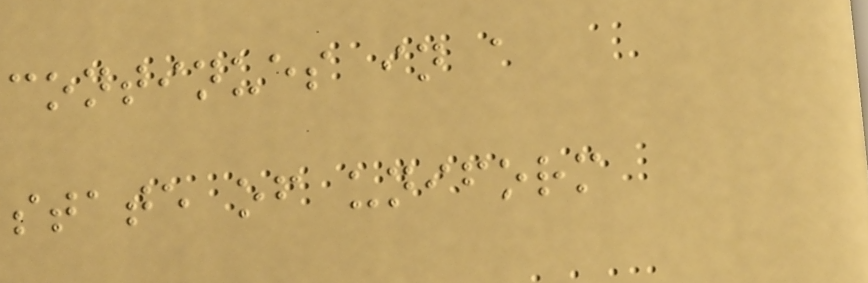continues in a
state of uniform
